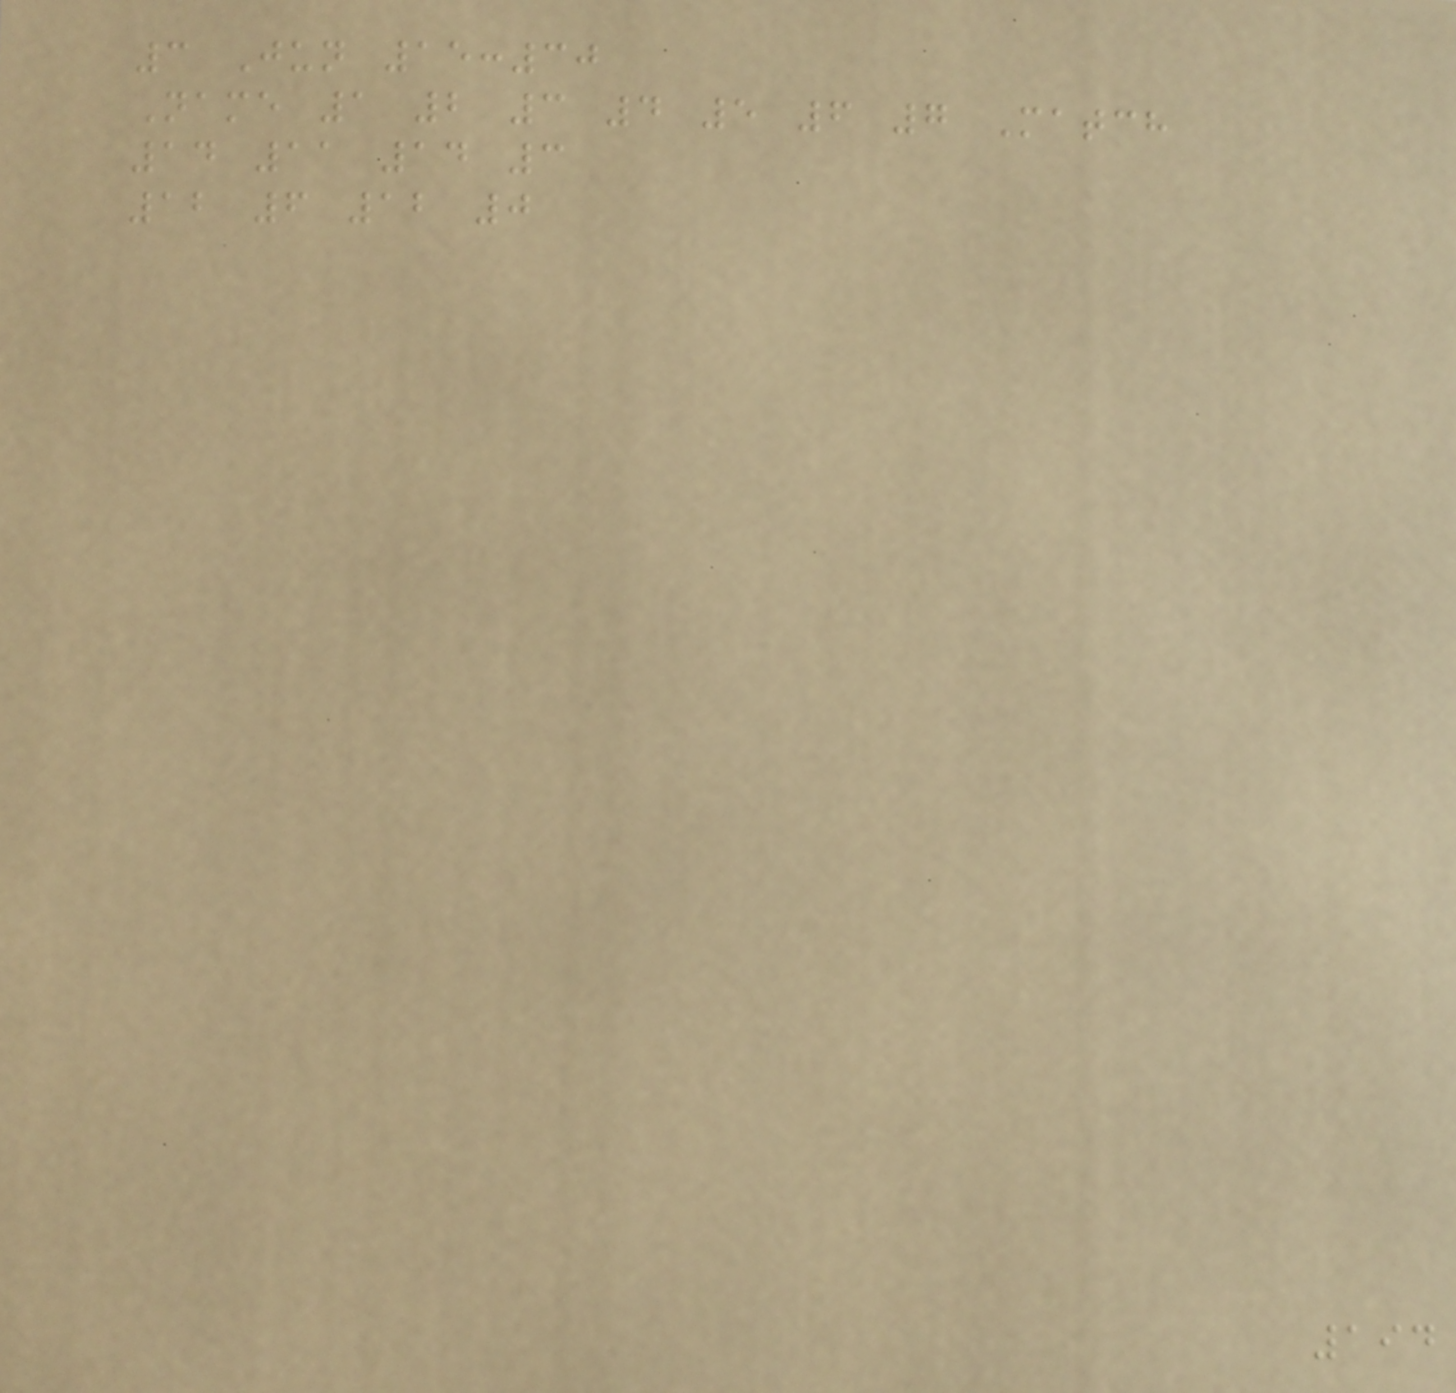3 Jun 15:30
Name 1 2 3 4 5 6 7 Match
14 11 14 3
12 6 12 0
194
